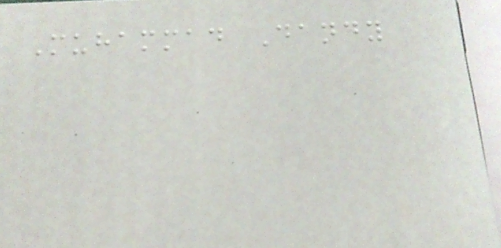Muhammad Dandy
